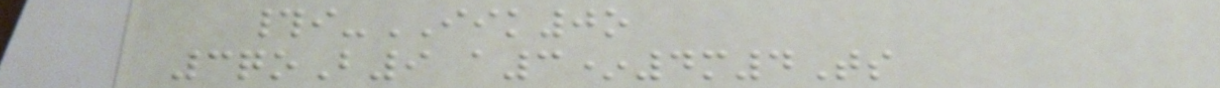#i-IIK0o
3qoB9 a3*4m4Ts
